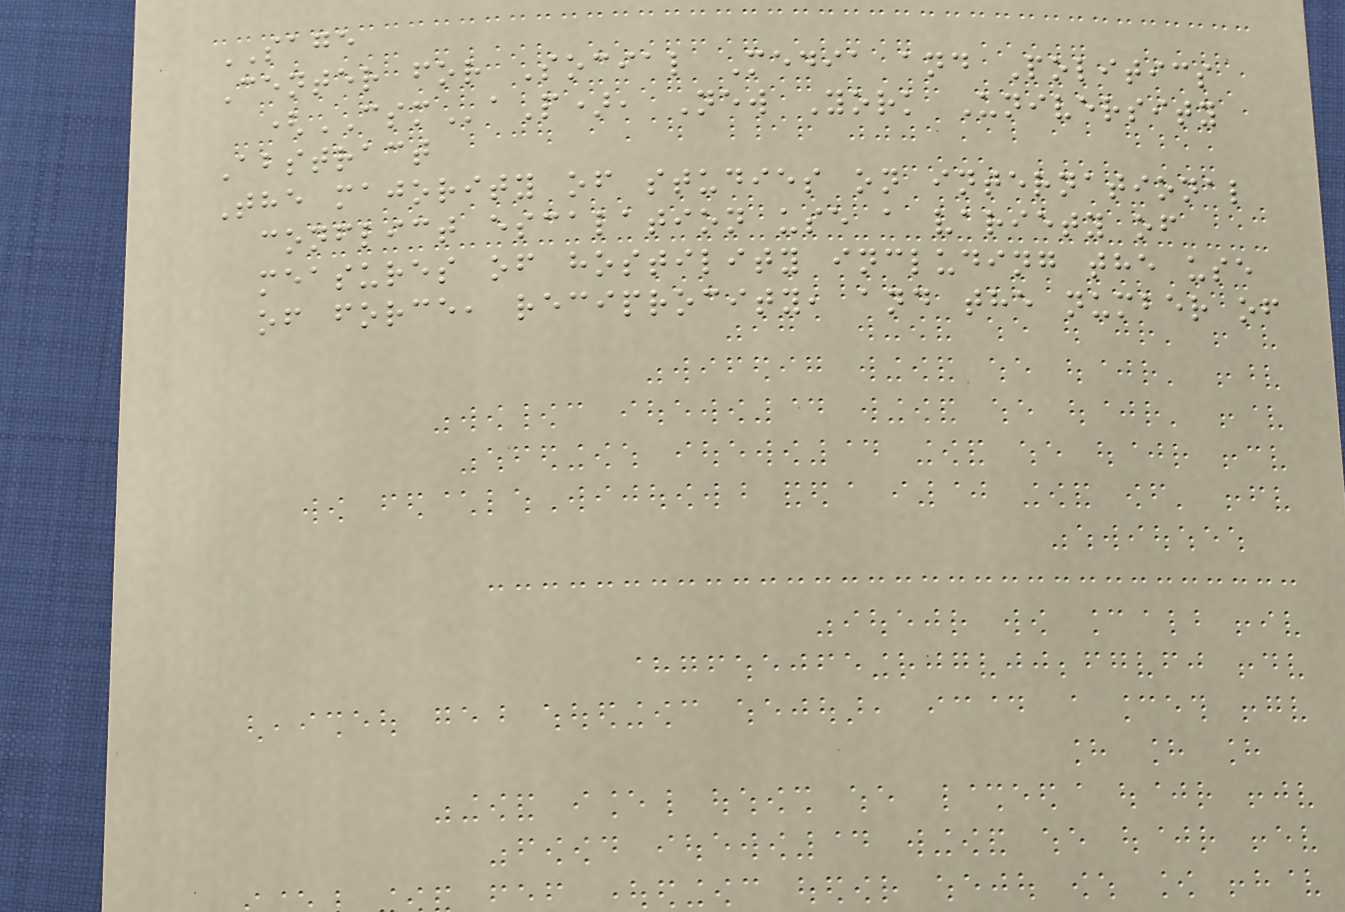SAGE
Center for Social Media and Politics
(CSMaP), New York University
Abstract
The majority of studies on international
conflict escalation use a variety of
measures of hostility including the use
of force, reciprocity, and the number of
